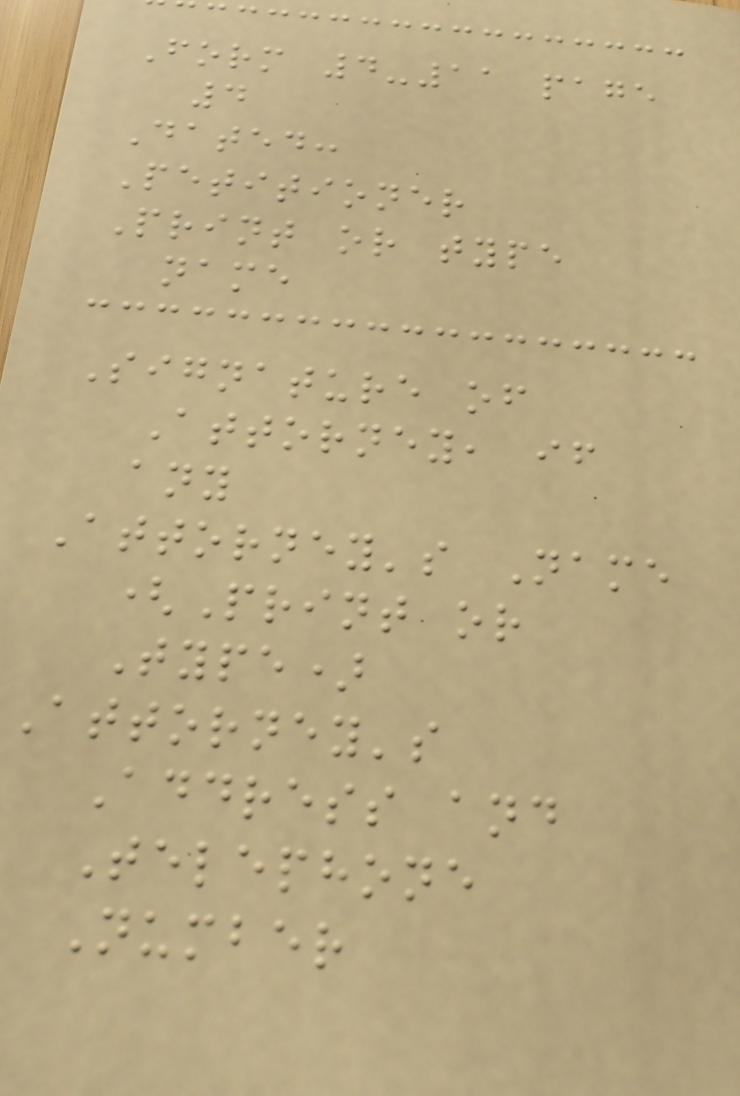Form 4-11 page
4
Dated:
Petitioner
Print or type
name
Signature of
Attorney, if
any
Attorney's Name
(Print or
Type)
Attorney's
Address and
Telephone
Number
